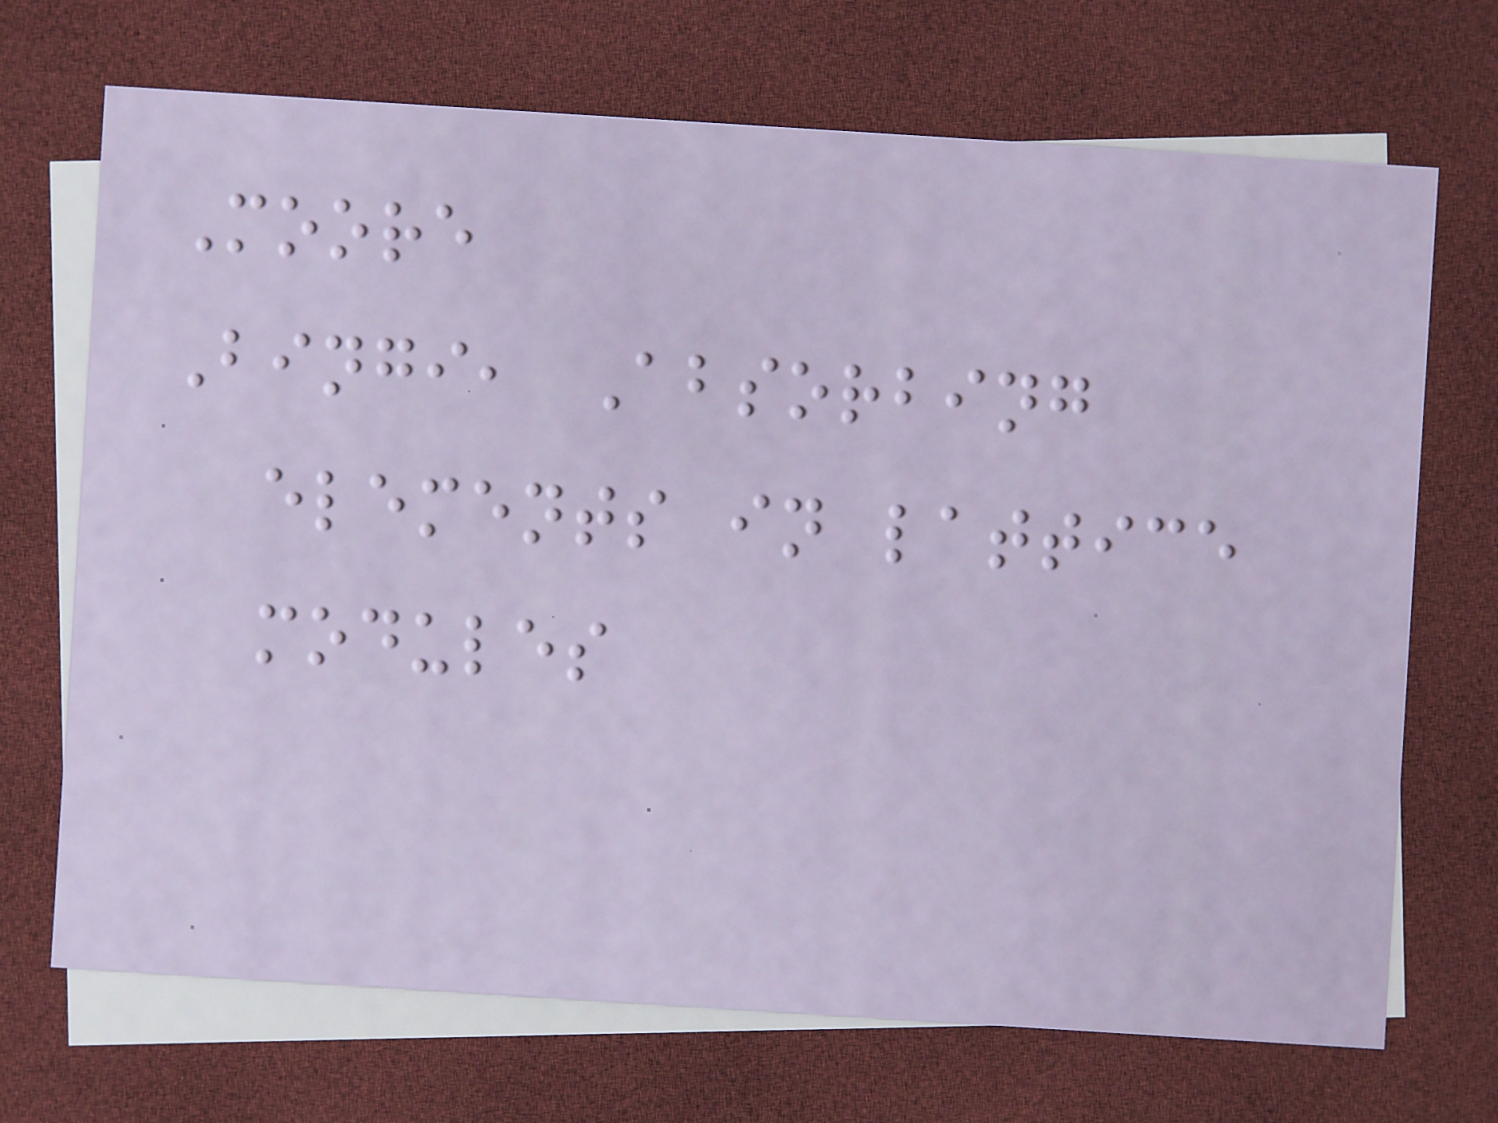Moore
Bingi, Absorbing
elements in lattice
modules
